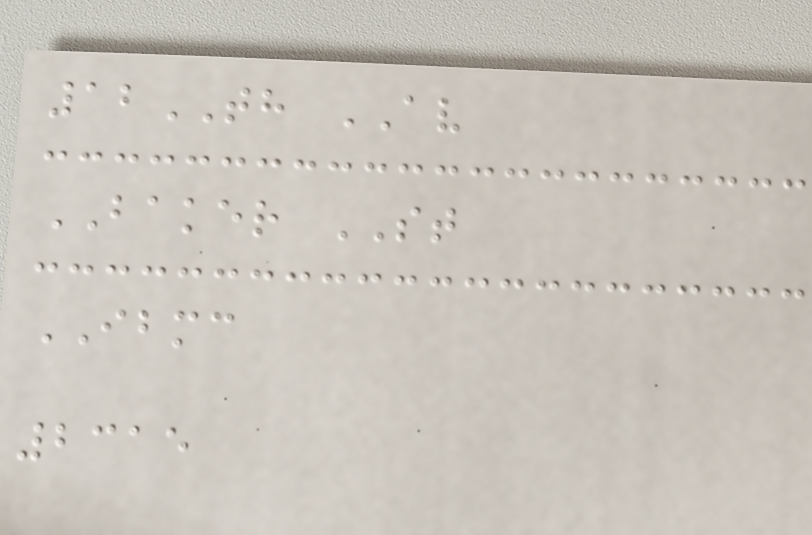12TH AV
BAKER ST
IBMC
2315
